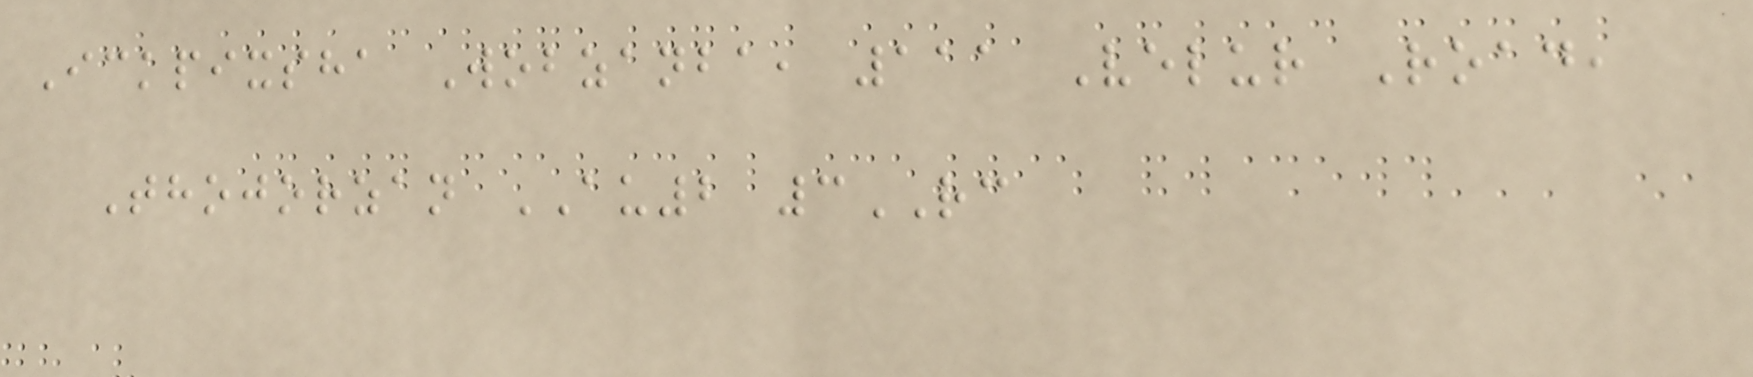Ickpixsha Wobzanba, 111 Velur Road,
Thojorzan AU2 3RC
